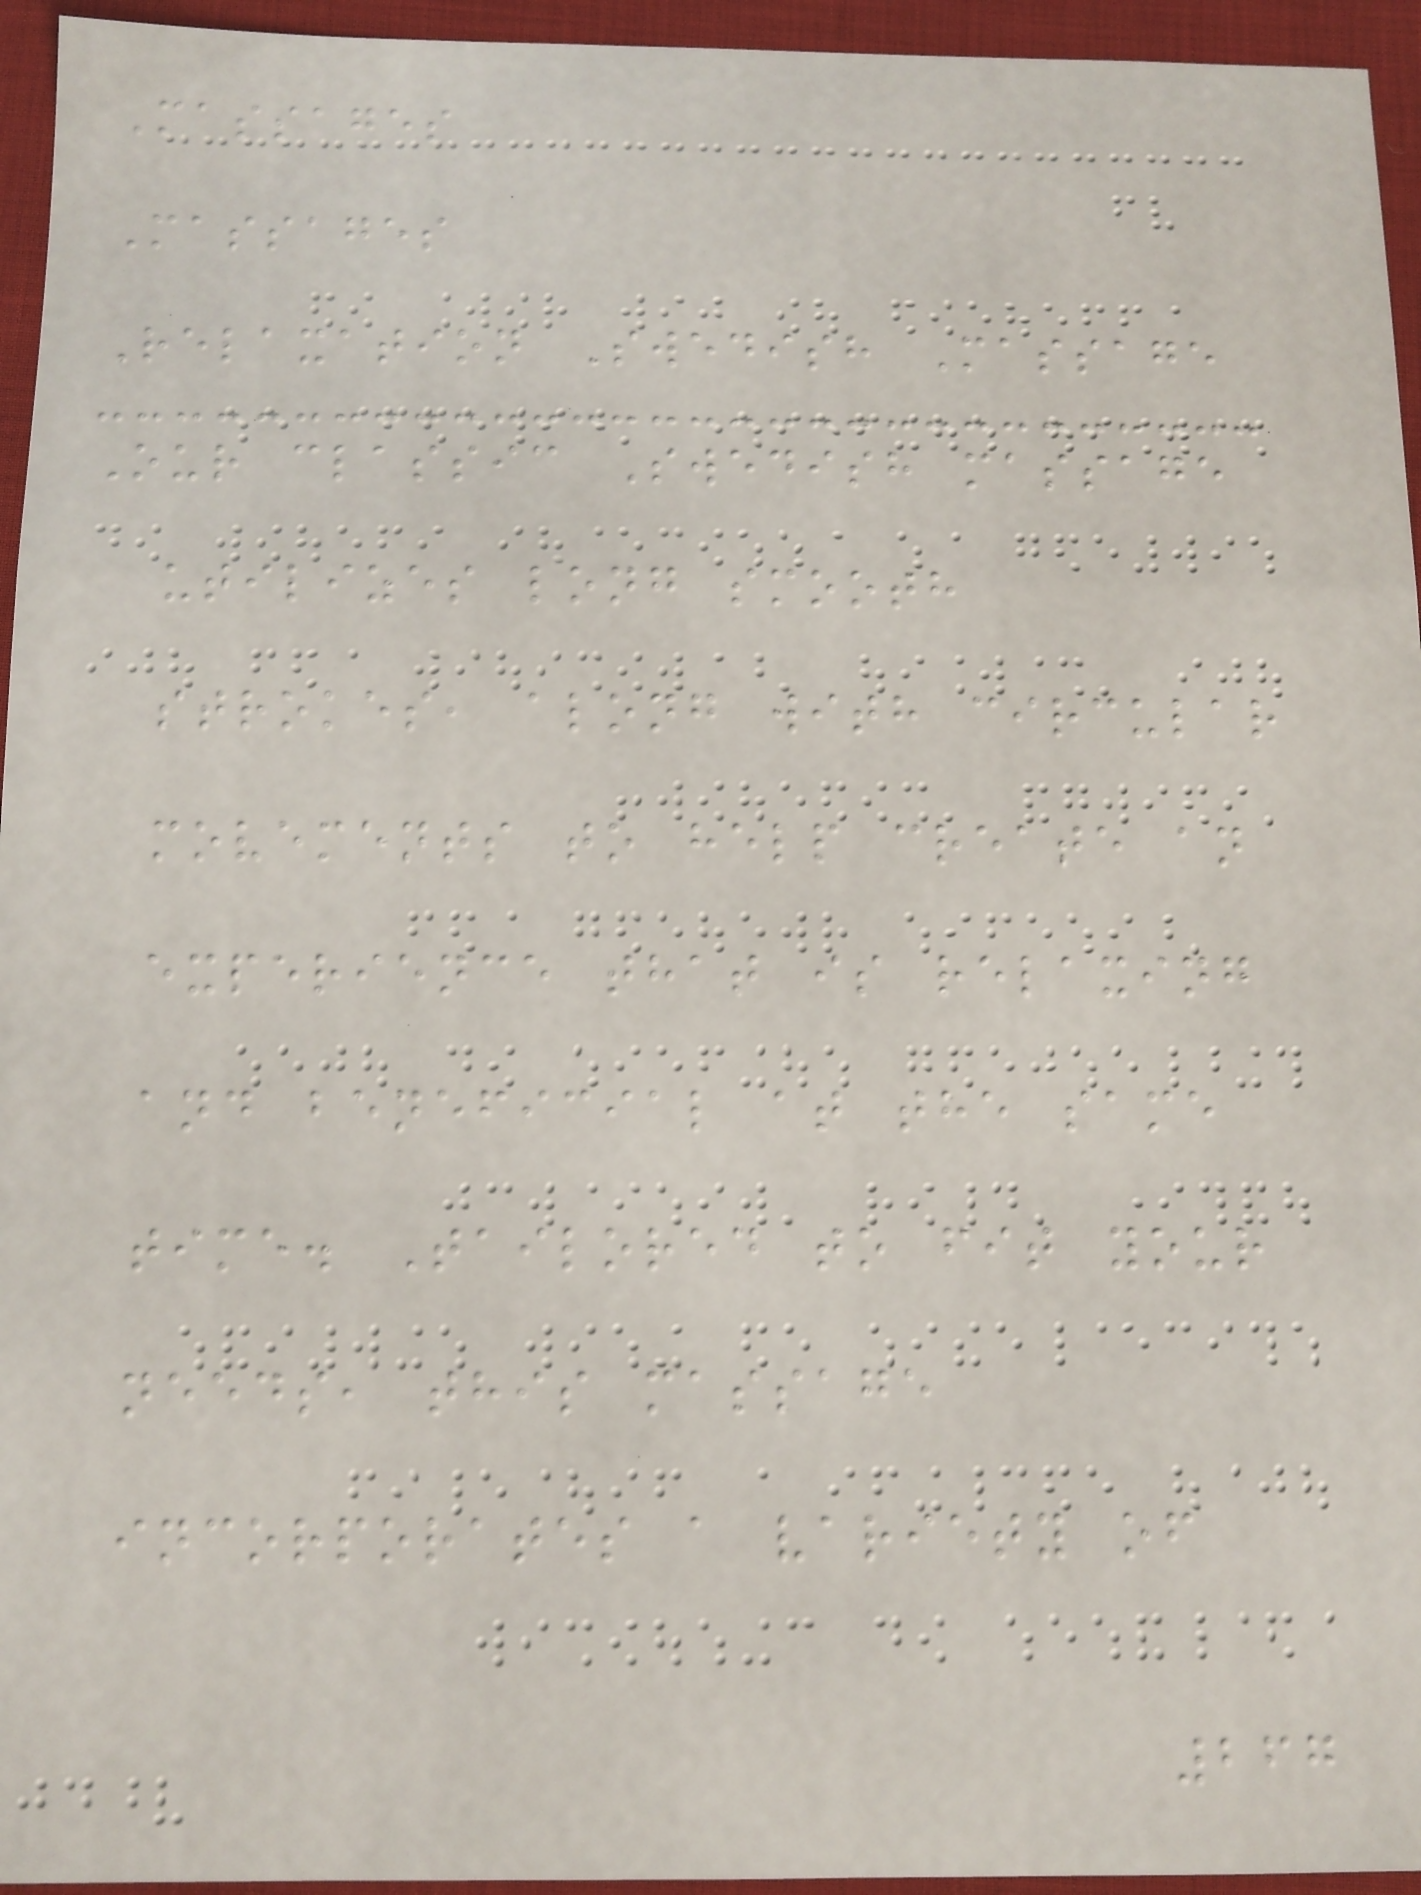Massages
Massages
Relaxation Swedish Massage
Our classic Swedish massage
utilizes long smooth
strokes, along with circular
movements to help create an
experience that is relaxing
and beneficial at the same
time. Tailored to fit your
needs, this massage
incorporates a variety of
267
